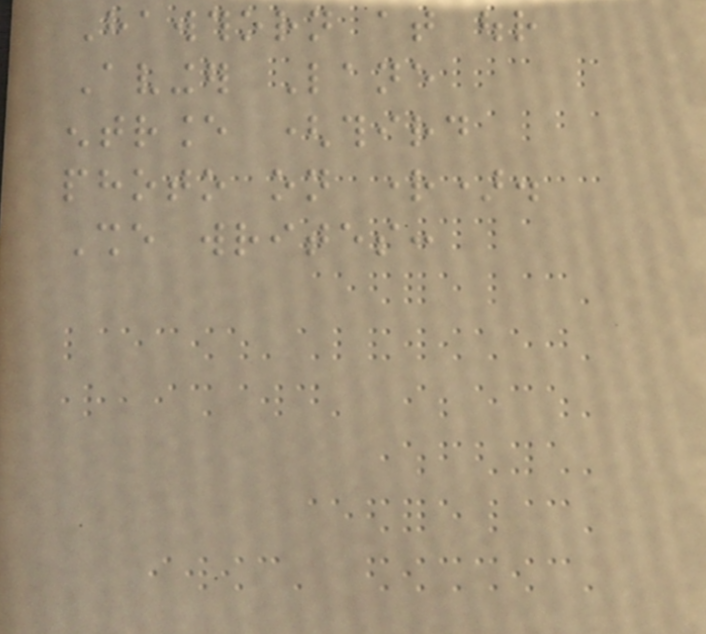Hawthorn at our
Avinger Lane
entrance (third
photo on right).
She writes:
